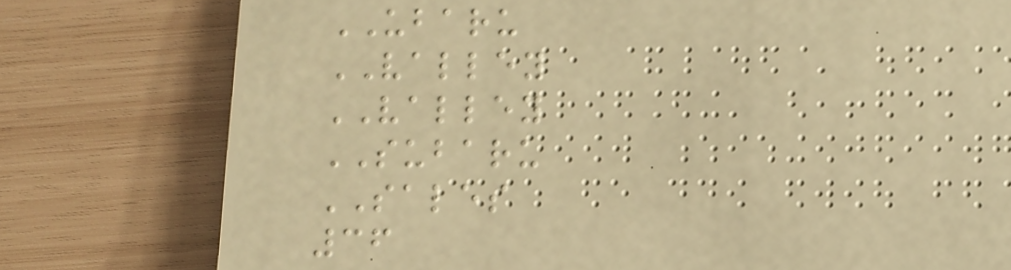UBARU
VALLEY
VALLEY
SUBARU
SALES
36
